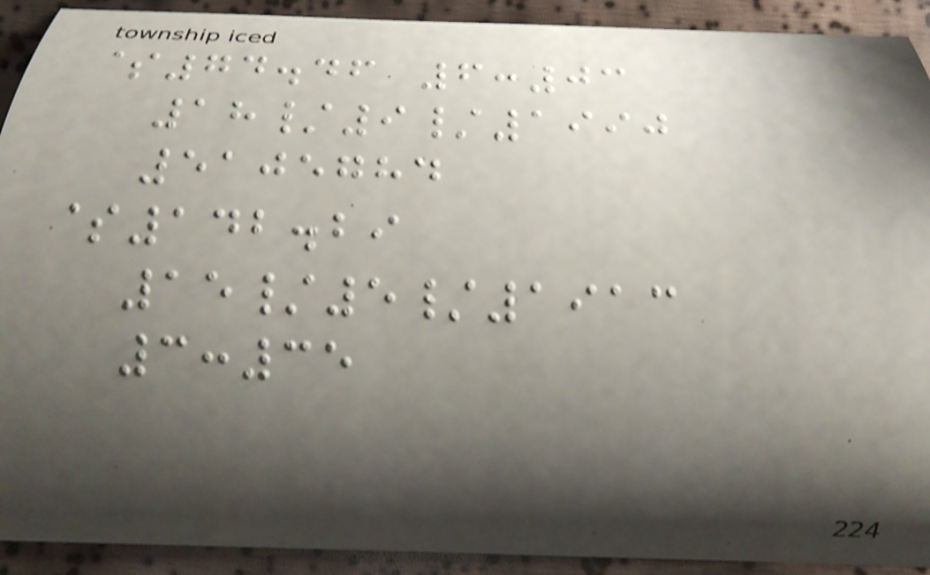$74.46 6:03
18/9/1990
5105784
$142.29
15/5/1913
3:35
